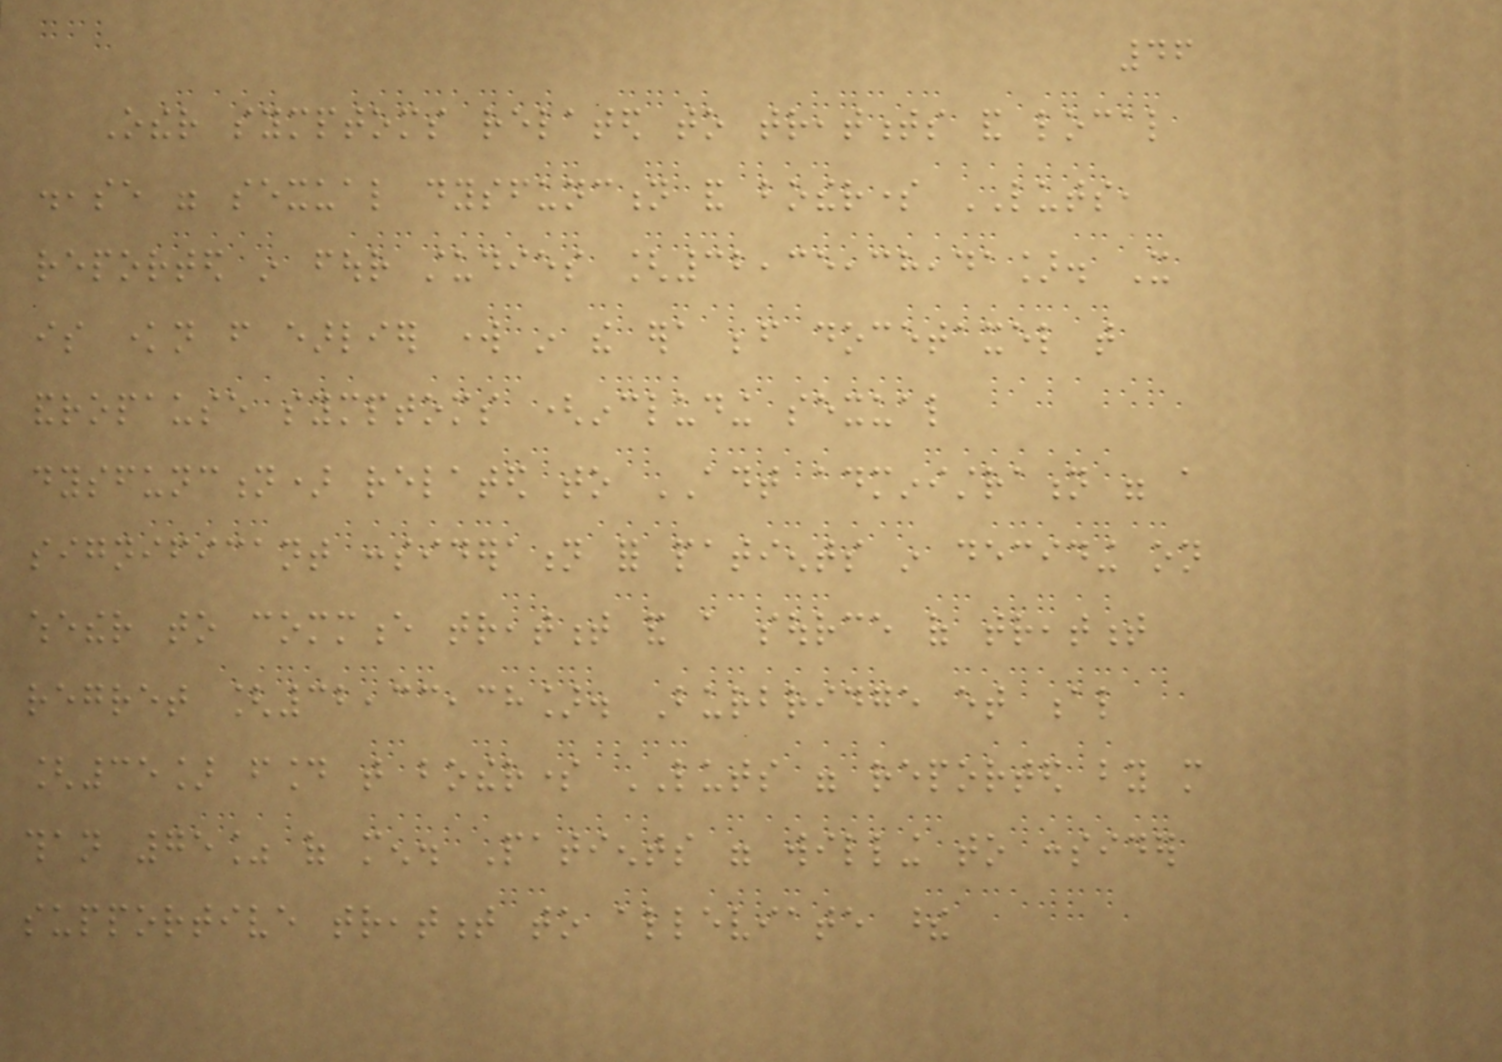46
Other symptoms related to treatments and local
disease were sexual dysfunction and bothersome LUTS,
reported in four studies [32,35,38,41]. It
is known from earlier work in the era before docetaxel that
andropause symptoms (including sexual
dysfunction) related to ADT administration were a
significant consideration for patients in deciding on
whether to commence treatment and a source of treatment
regret [32,33,38]. Burbridge et al
[35] found that bothersome LUTS were reported by more
than 75% of men. Patients were willing to consider
supportive treatment to alleviate these
